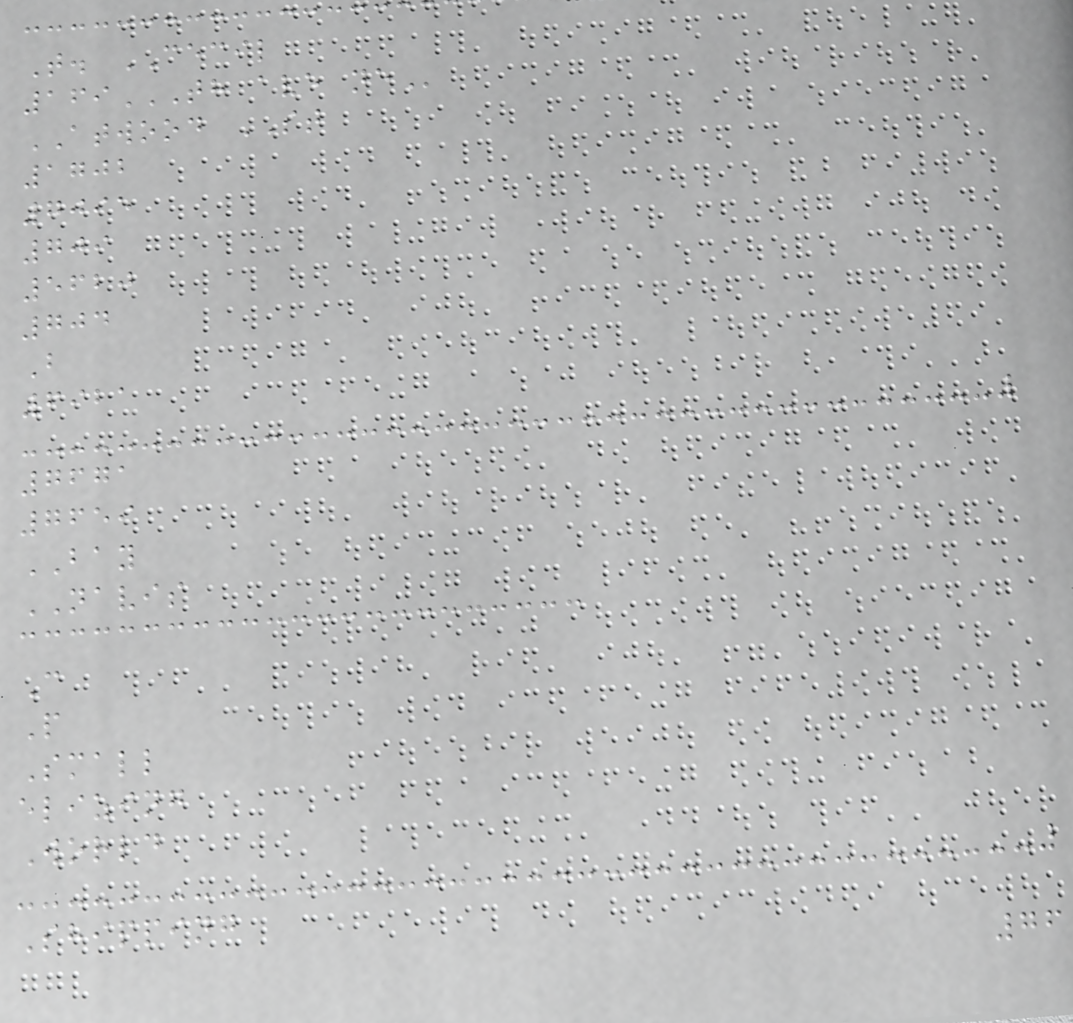T. CECIL
169TH AVE NE
ATWOOD ST
1702
7095
709
5620
704
B
6921
7671
7659
BAY
NAVIS
C
P
Small
elizing
World
Shipping
76
